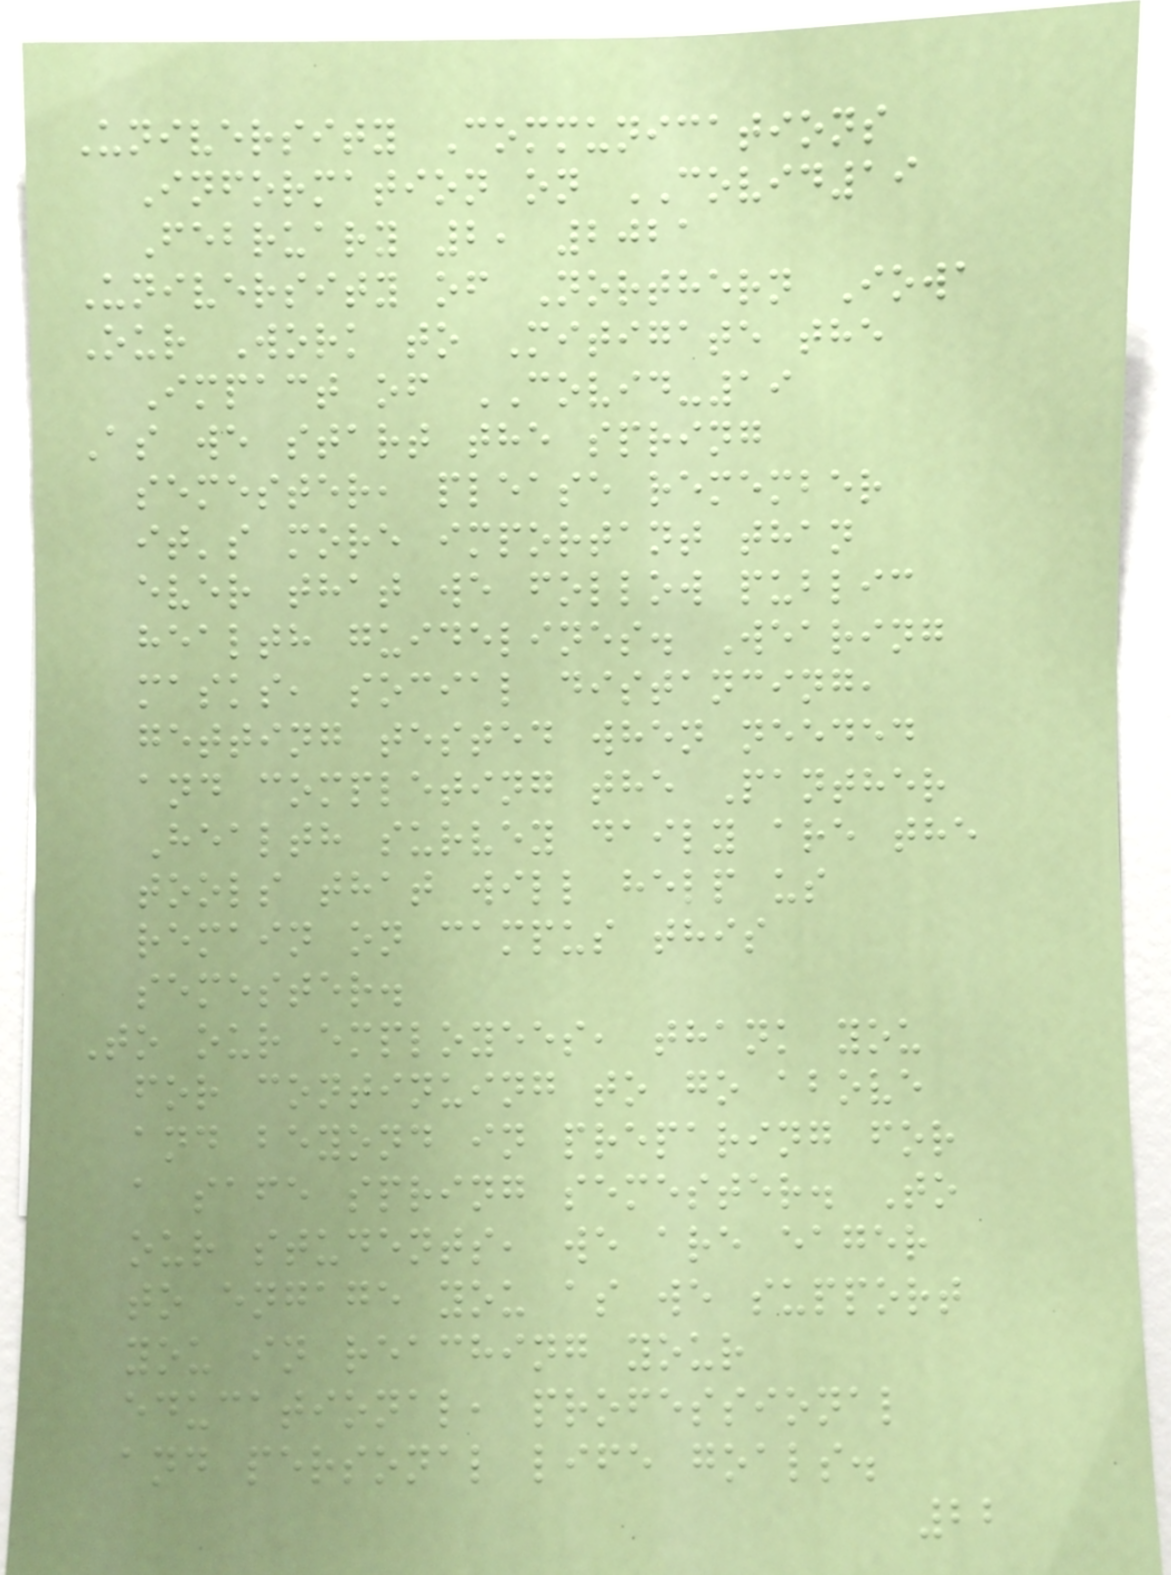University Communications
Information on COVID19
February 2, 2021
University of Northern Iowa
Our Work to Mitigate the
Impact of COVID-19
As we start the spring
semester, please remember
it's more important than
ever that we follow public
health guidelines. Wearing
masks, social distancing,
getting tested when needed
and completing the Panther
Health survey daily are the
tools that will help us
remain on campus this
semester.
To our employees, thank you
for continuing to go above
and beyond in preparing for
a safe spring semester. To
our students, we are eager
to engage you as we support
you in reaching your
educational, professional
and personal life goals.
22
